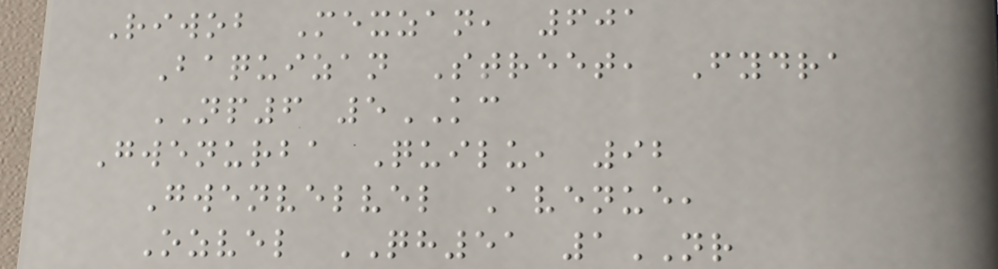Riwob Mexzan, 601
Baquizan Street, Fydra
NP6 5KC
Gwenurba Quilu, 92
Gwenvelvel Avenue,
Ozvel QH51 1NR
